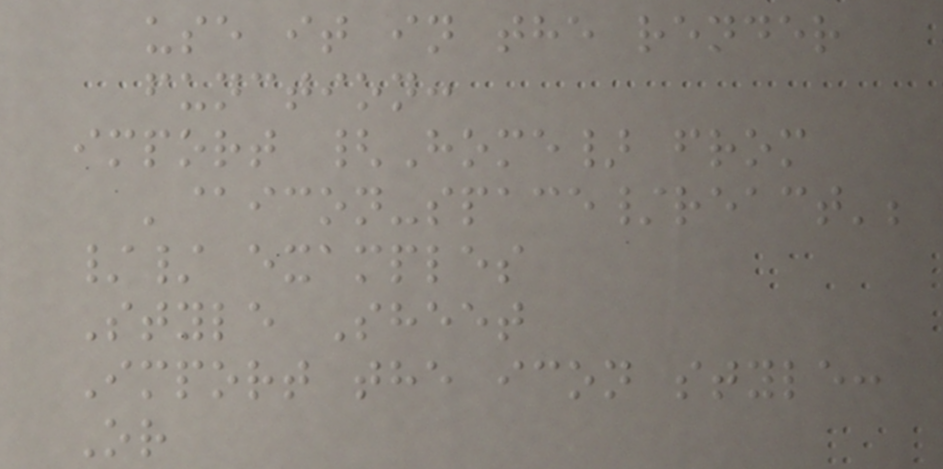use it in the render
function:
import {Home} from
'@icon-space/react';
// examples
Style Sheet
Import the icon style:
Or
